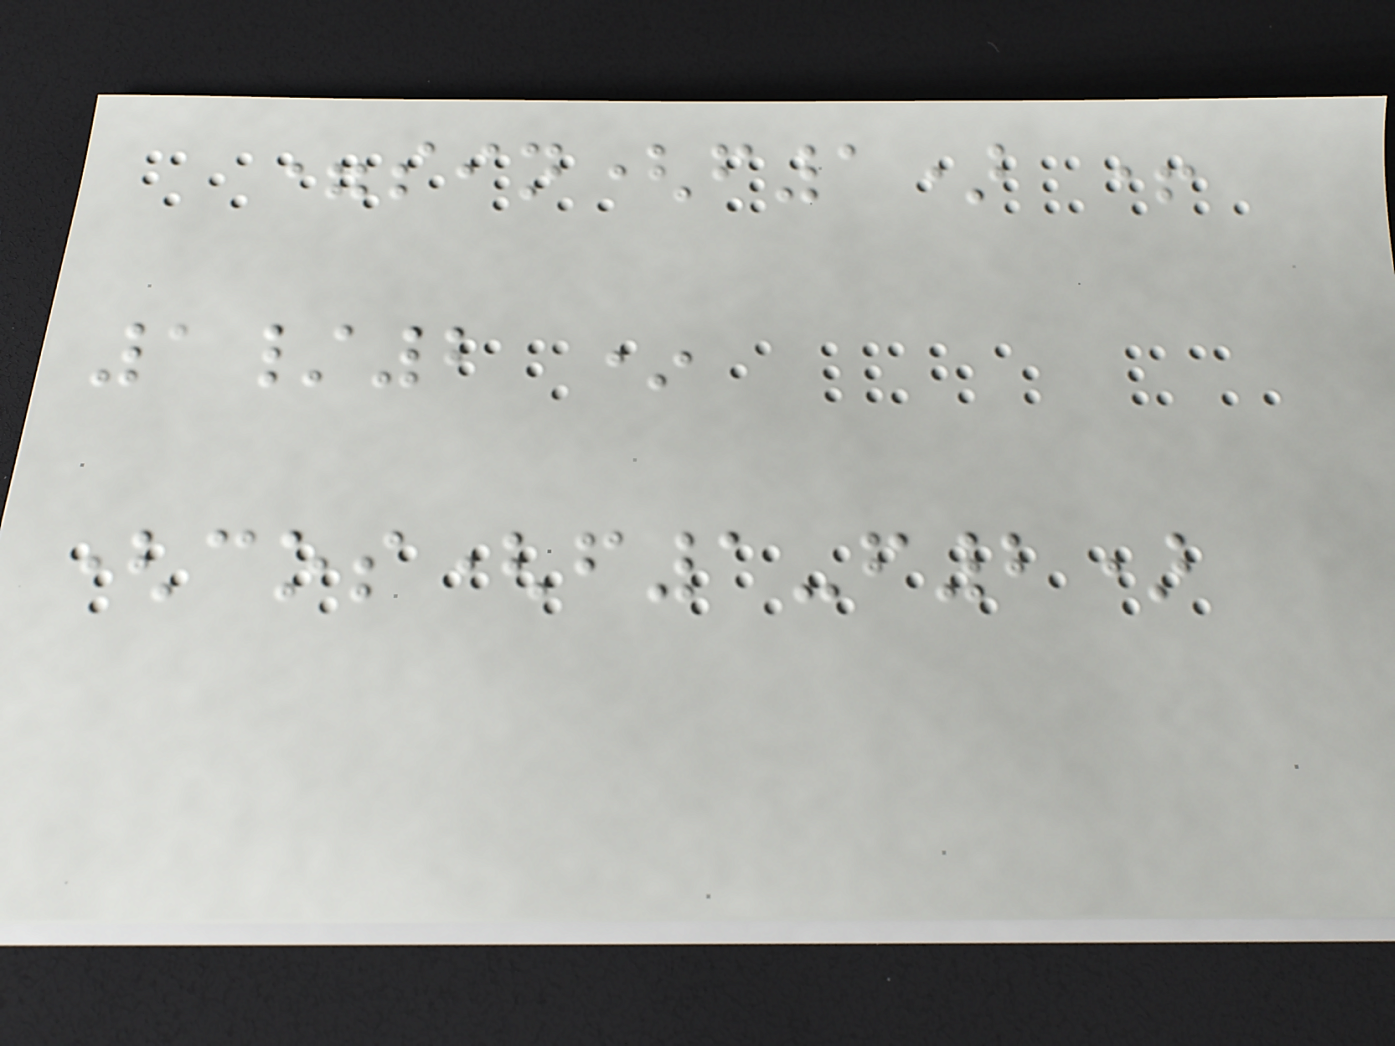=sin(f1) +
1/2 *
(cos(f1-f2)
